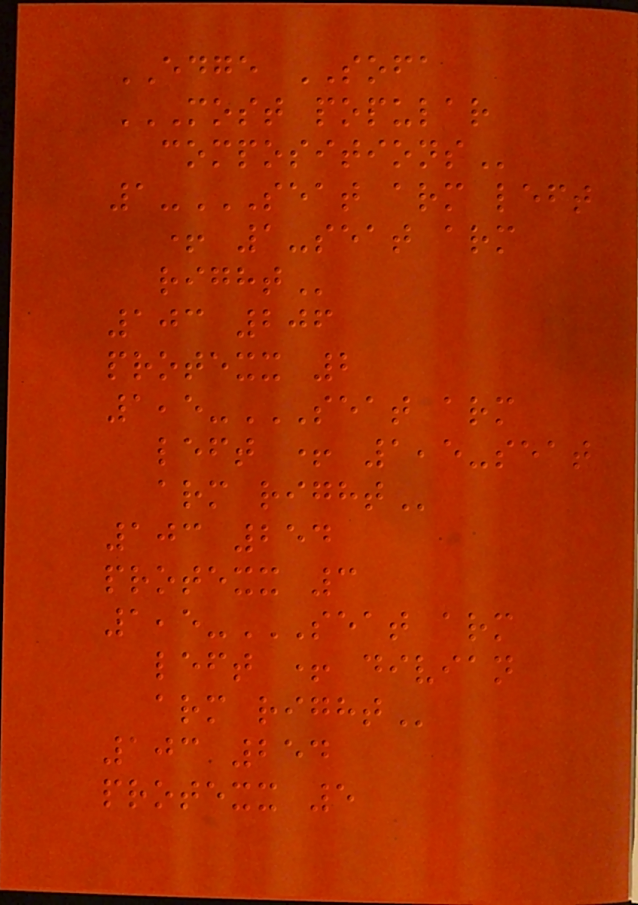EDGE SOFA
MOST POPULAR
COMPOSITIONS
1-SEAT ARM LEFT
+ 1-SEAT ARM
RIGHT
103 206
protexx 2
1,5-SEAT ARM
LEFT + 1,5-SEAT
ARM RIGHT
103 254
protexx 3
1,5-SEAT ARM
LEFT + DIVIAN
ARM RIGHT
103 254
protexx 5
